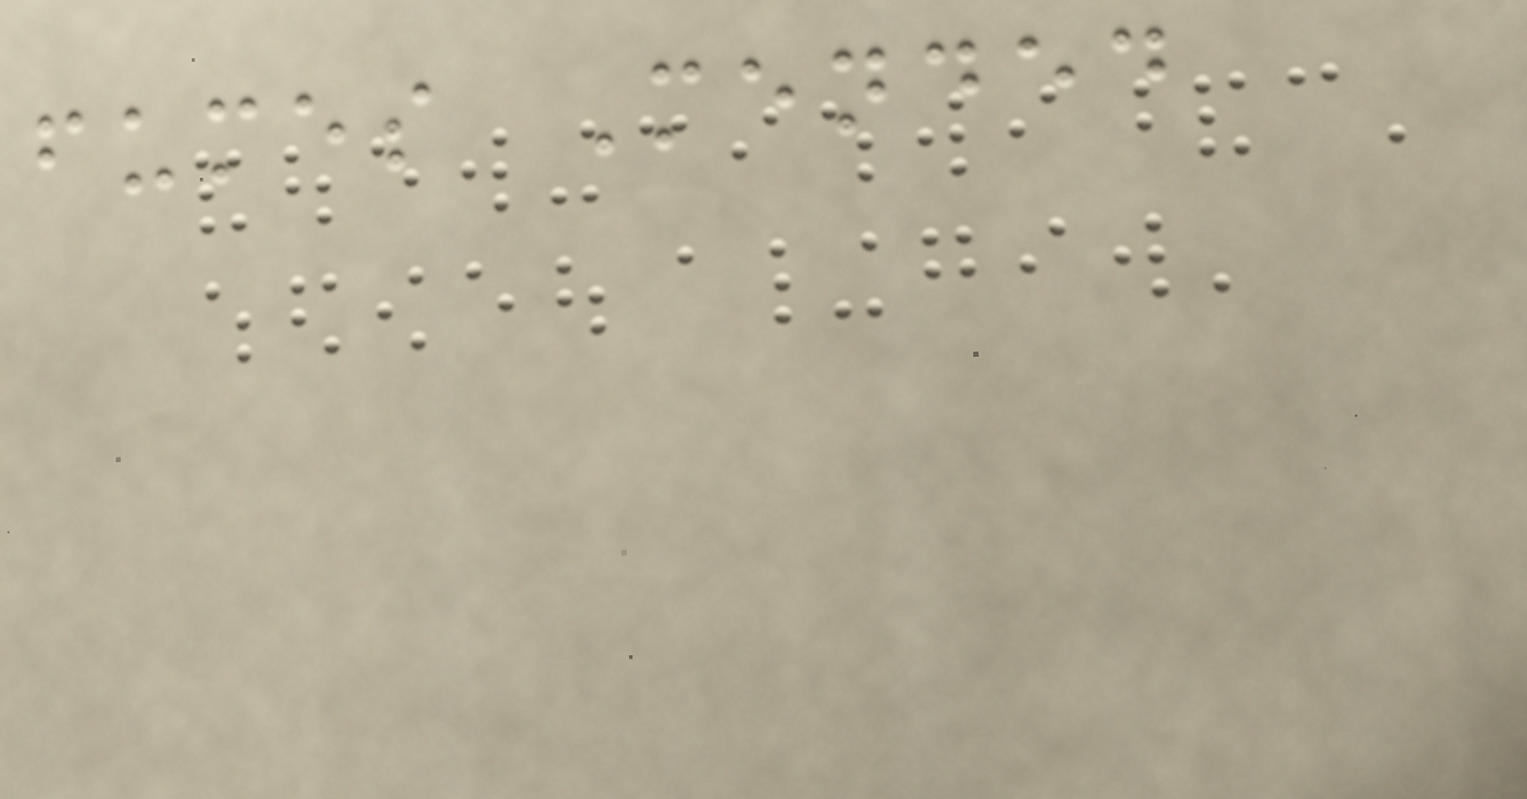fumes Mended
